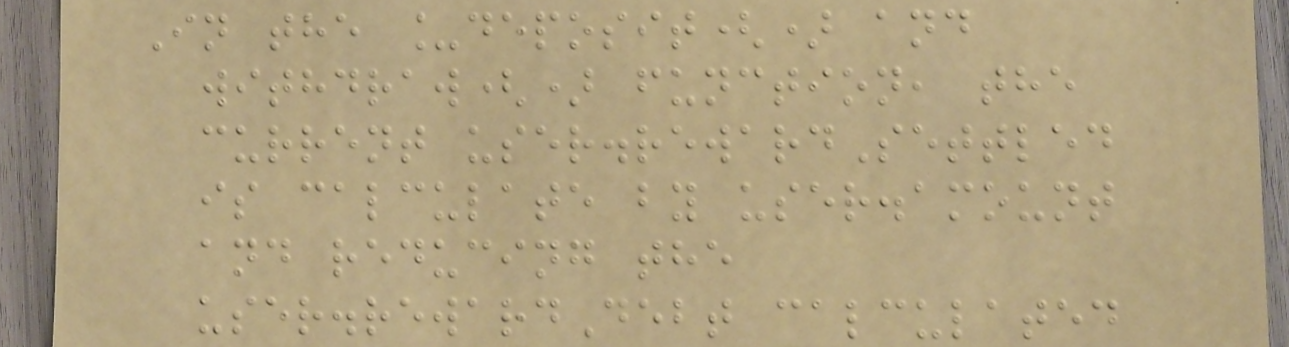In the _deposit() and
withdraw() function, the
current user.rewardSettled
is calculate by user.amount
and reducing the
user.rewardDebt calculated
